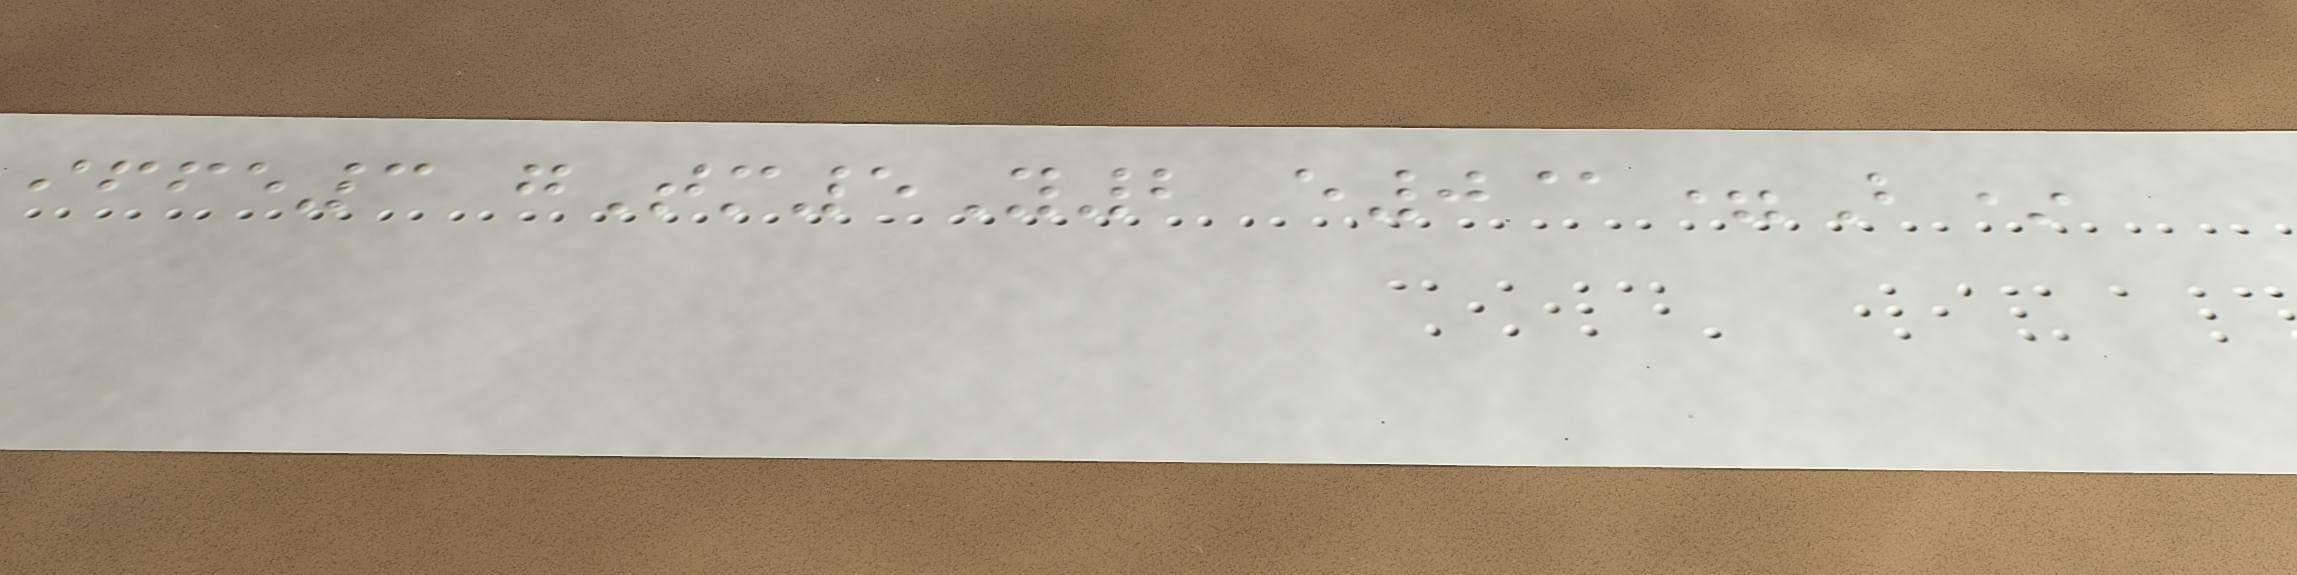iffe3 gTm5Y2 e0@=B*
